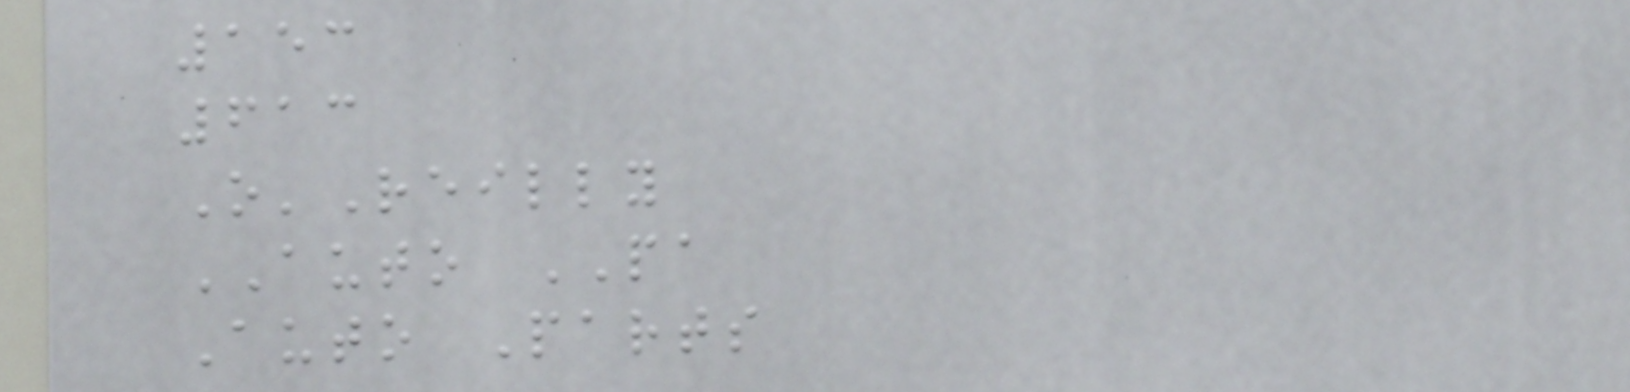153
613
O'Reilly
AUTO PA
Auto Parts
